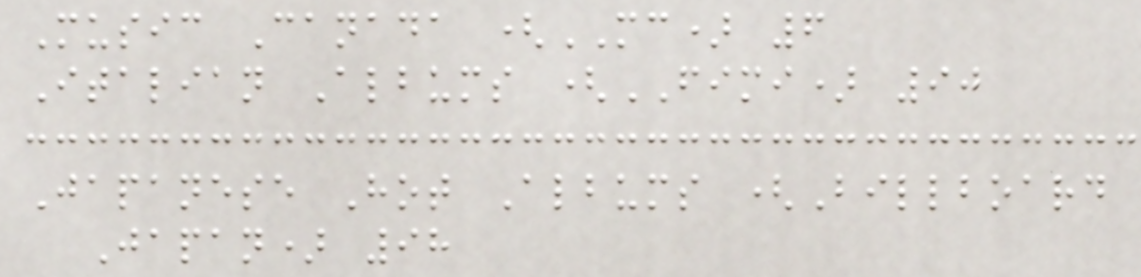Music Canada (MC) 6
Italian Albums (FIMI) 90
Japanese Hot Albums (Billboard
Japan) 98
